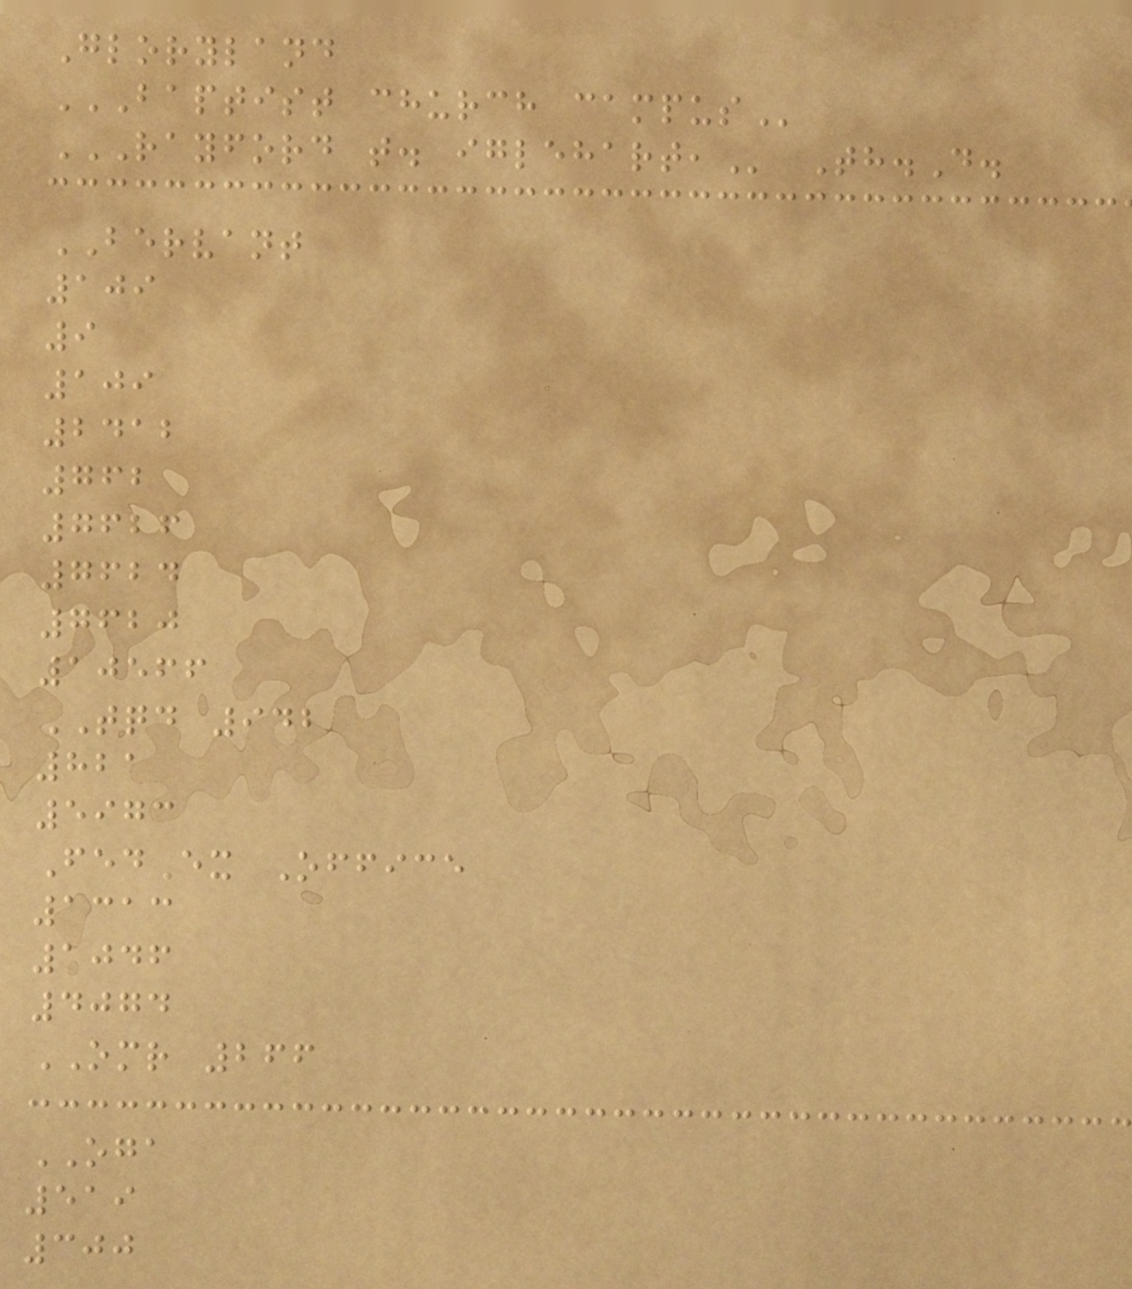Gloryland
BAPTIST CHURCH CAMPUS
RAYFORD T. IGLEHART, Th.D.
BERVANT
109
9
109
2412
762
7626
7624
7620
10566
TQD 942
821
5973
FedEx Office
1313
1046
4074
OMR 266
OGA
519
300
